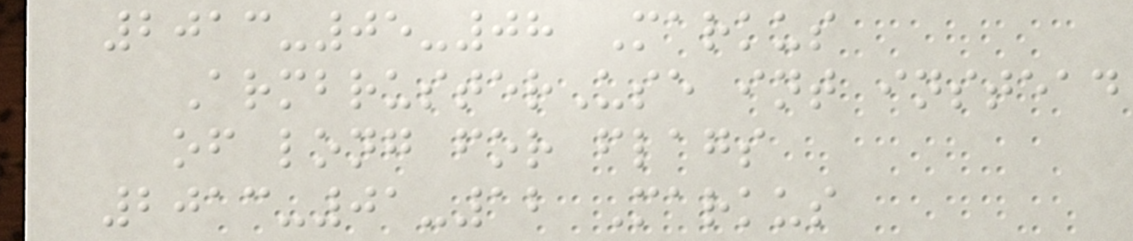2013-05-08 Markus
ArmbrusterUse int instead
of long for flags
2013-01-12 Markus
